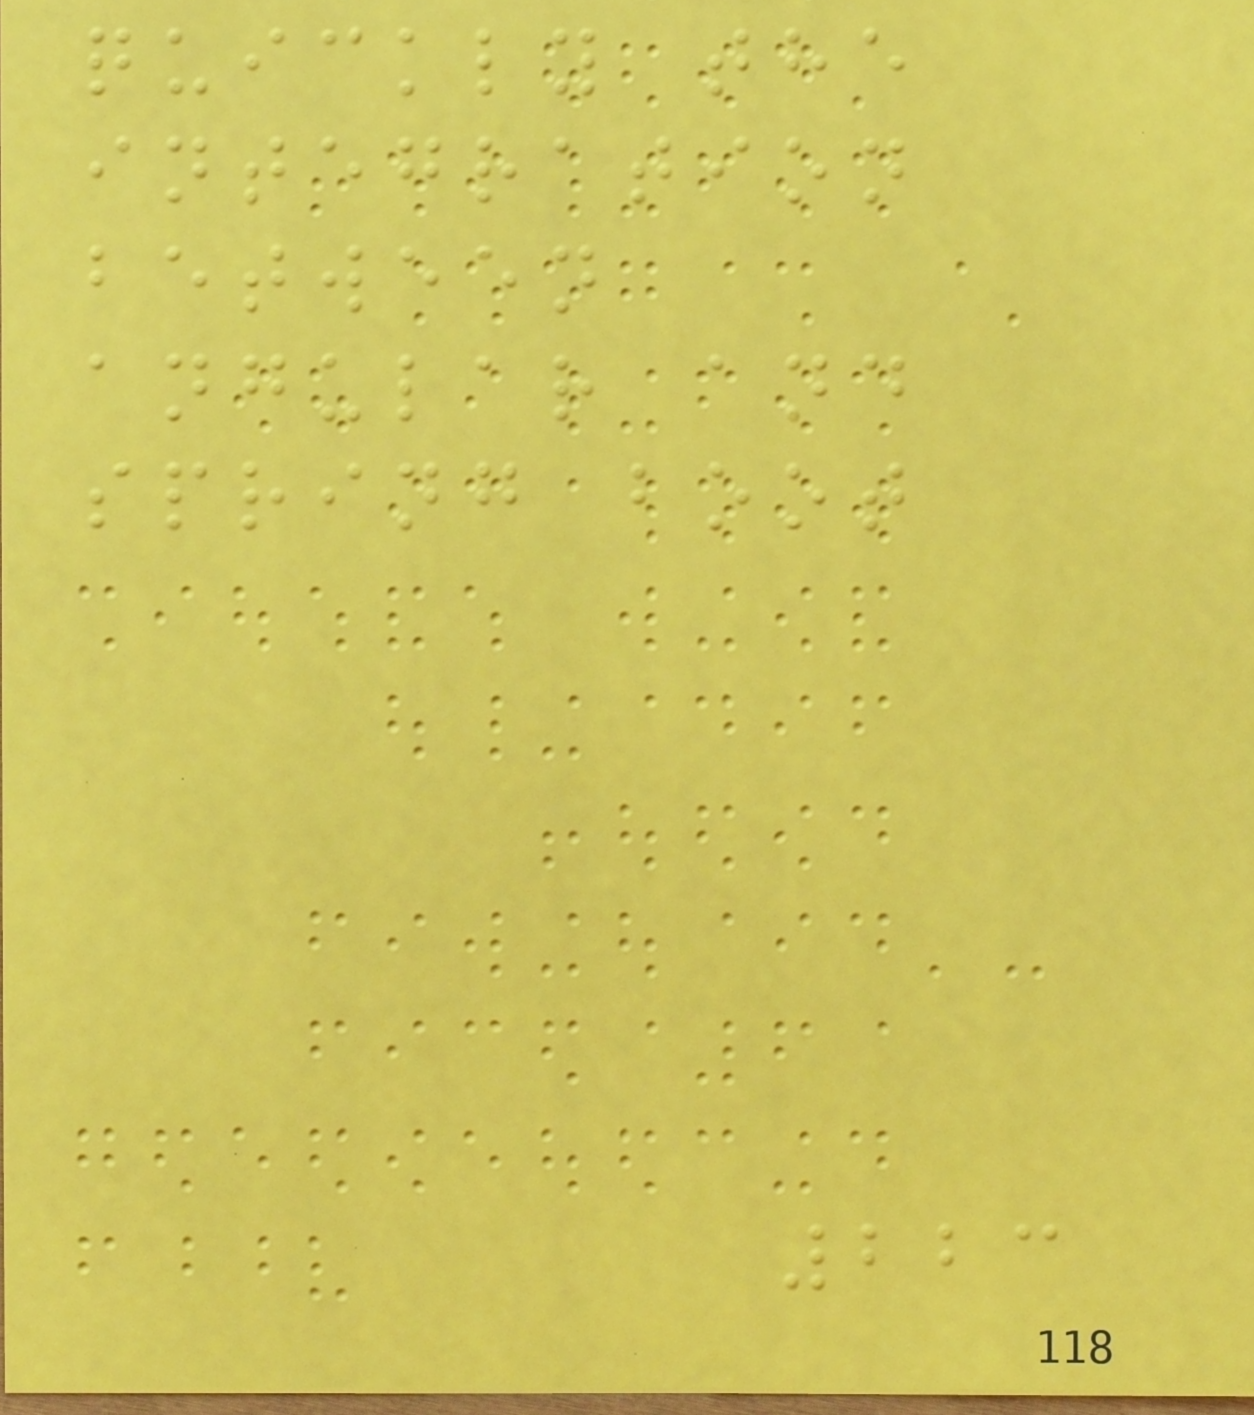quickly the
integration
between
angular and
spring boot
223
